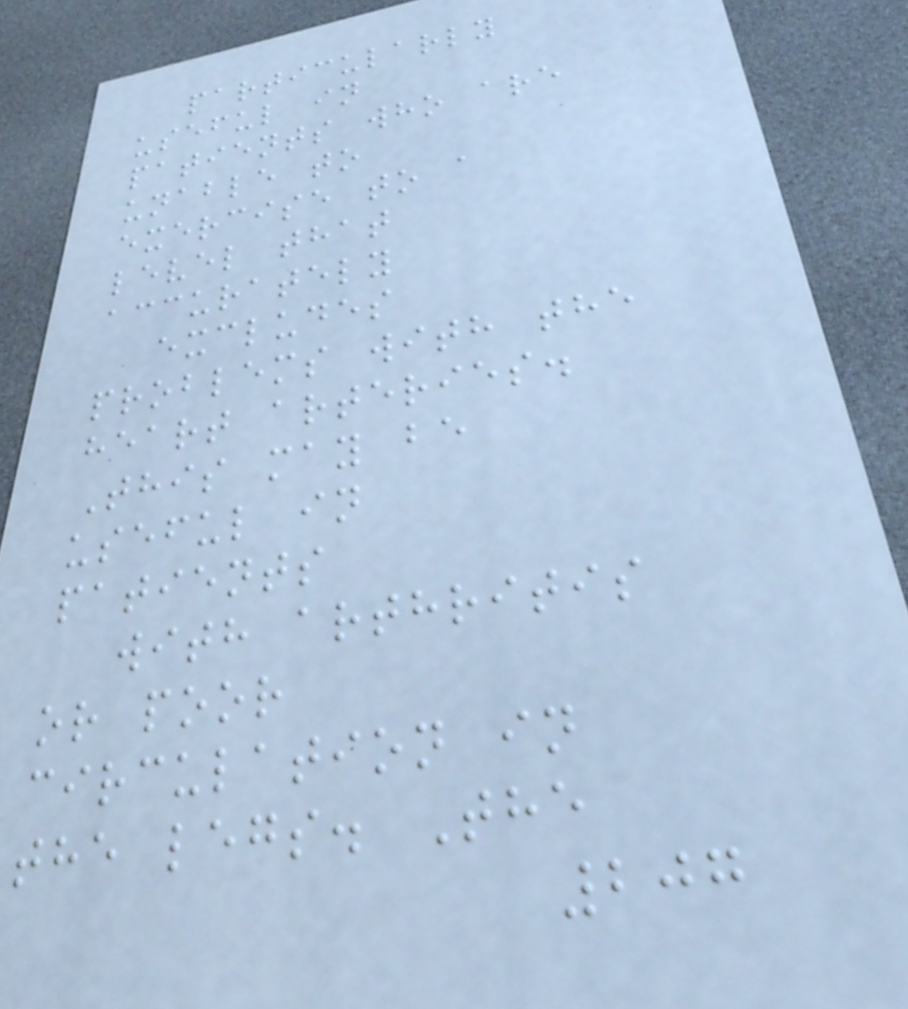particularly
useful in
patients who are
unable to
exercise to a
level that
accurately
excludes
problems with the
heart arteries.
This may be
useful in
patients
with arthritis
or poor
circulation in
the legs. The
207
